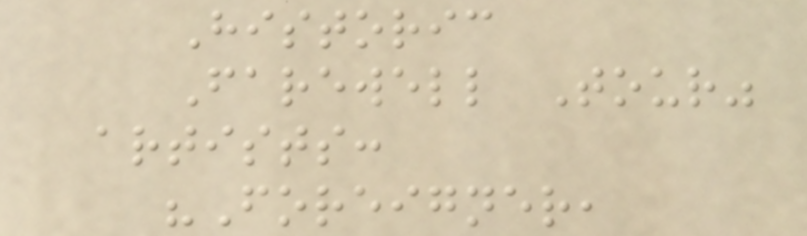Historic
Farewell Tour"
artists:
"Foreigner,
